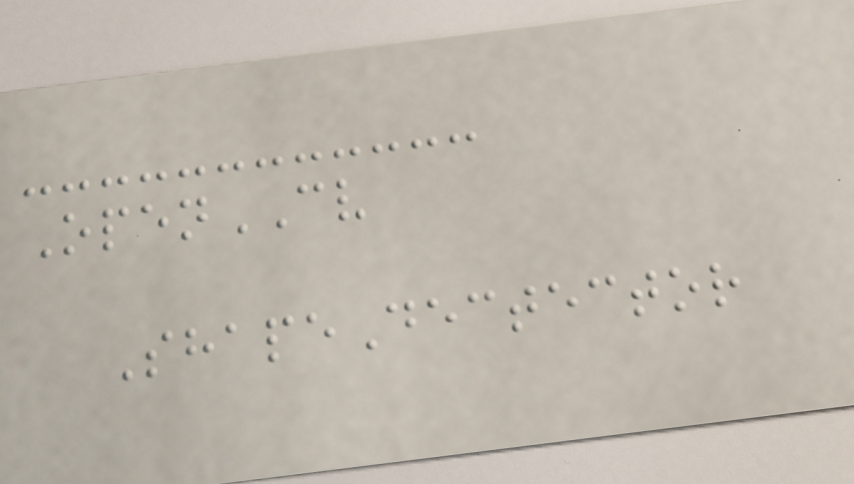OpenCV
ShapeDectector
